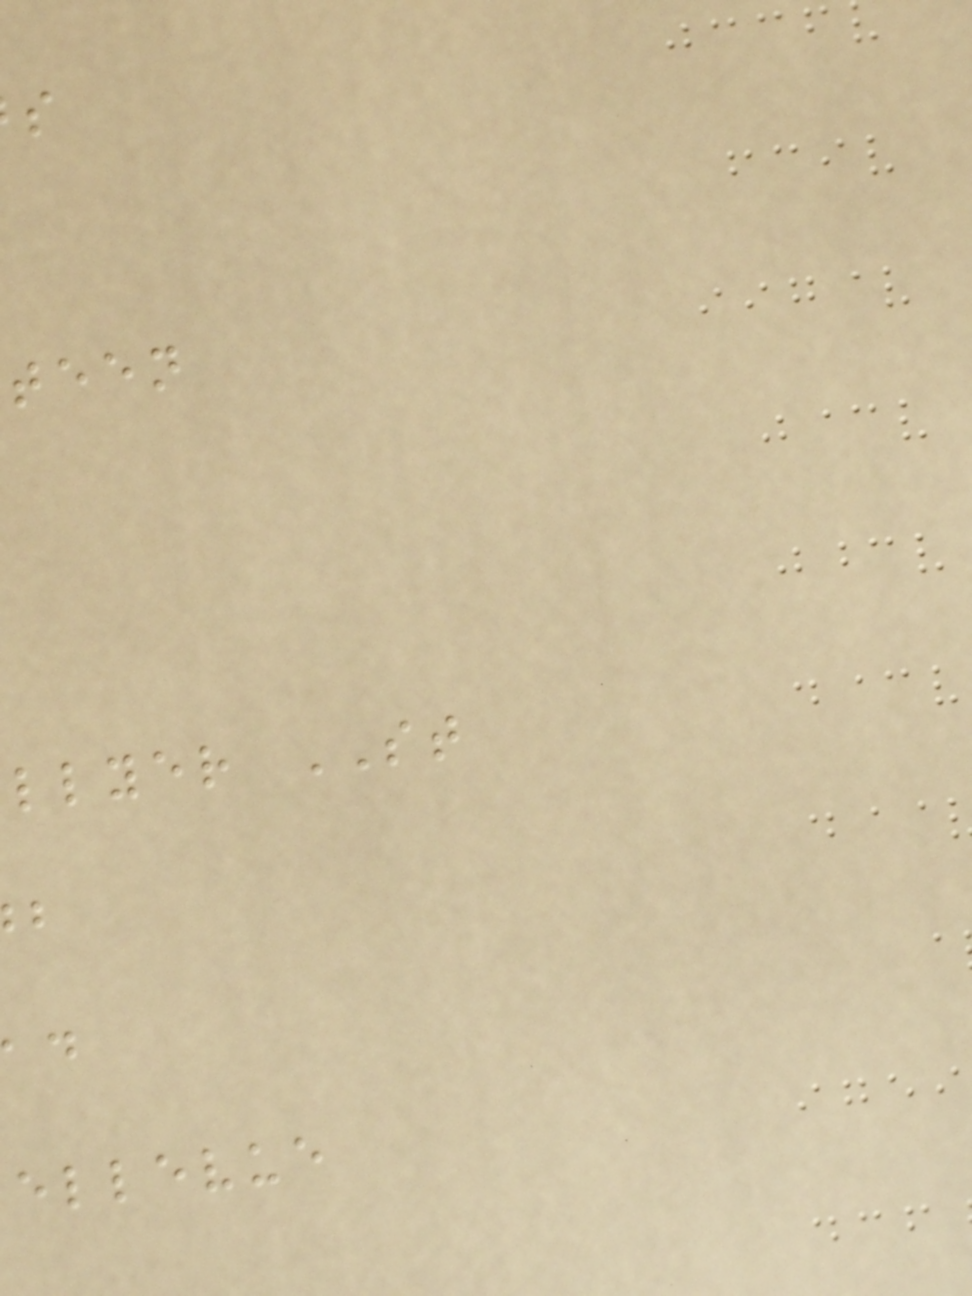teen
llyer ST
ellevue
